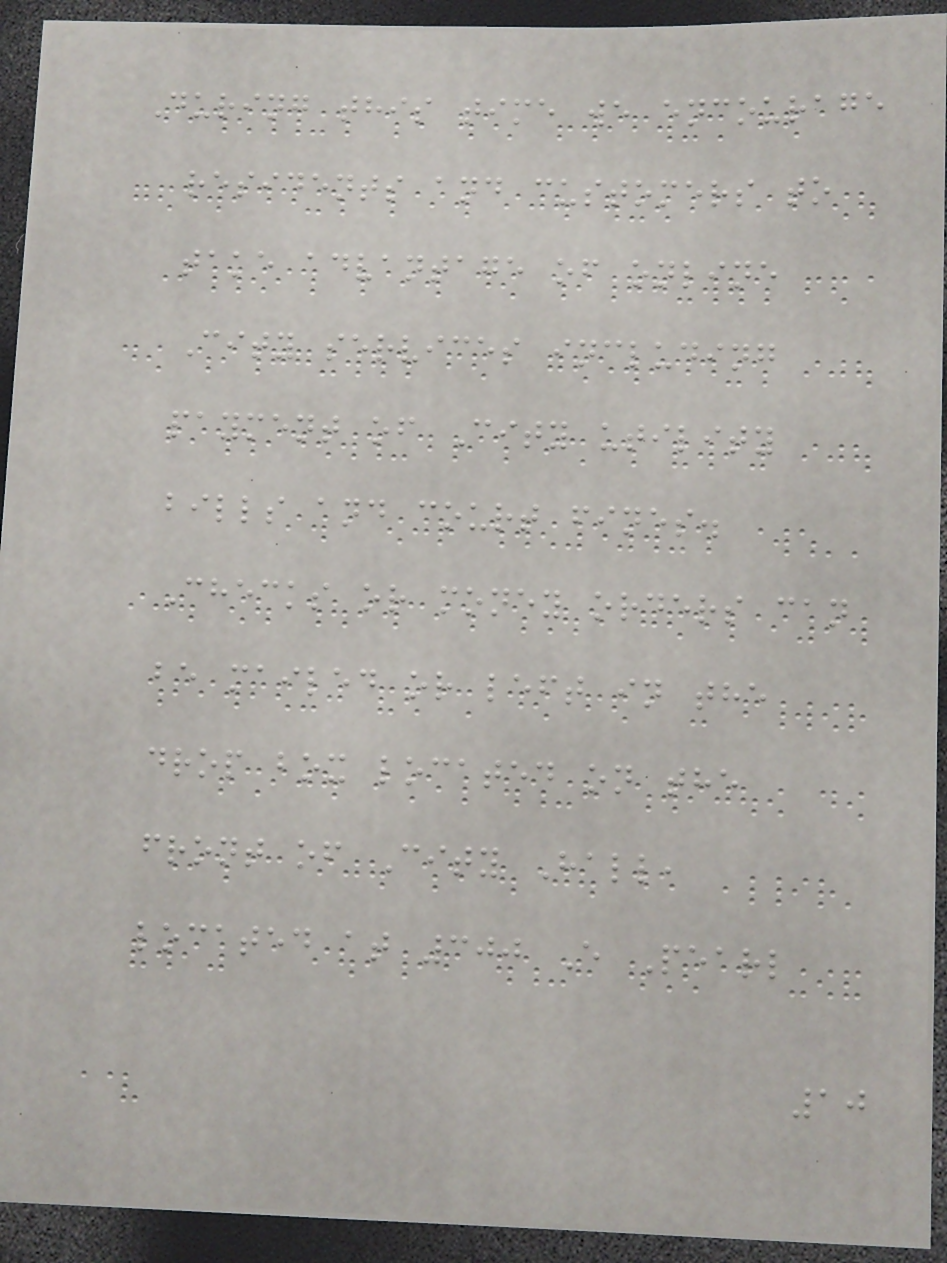During this time we encourage
residents and customers to
take advantage of online
City services including
payment of City utility
bills and court fines.
Checks or money orders can
be mailed or left in the
drop box located on the
front of City Hall,
located at 300 E Pearl
10
